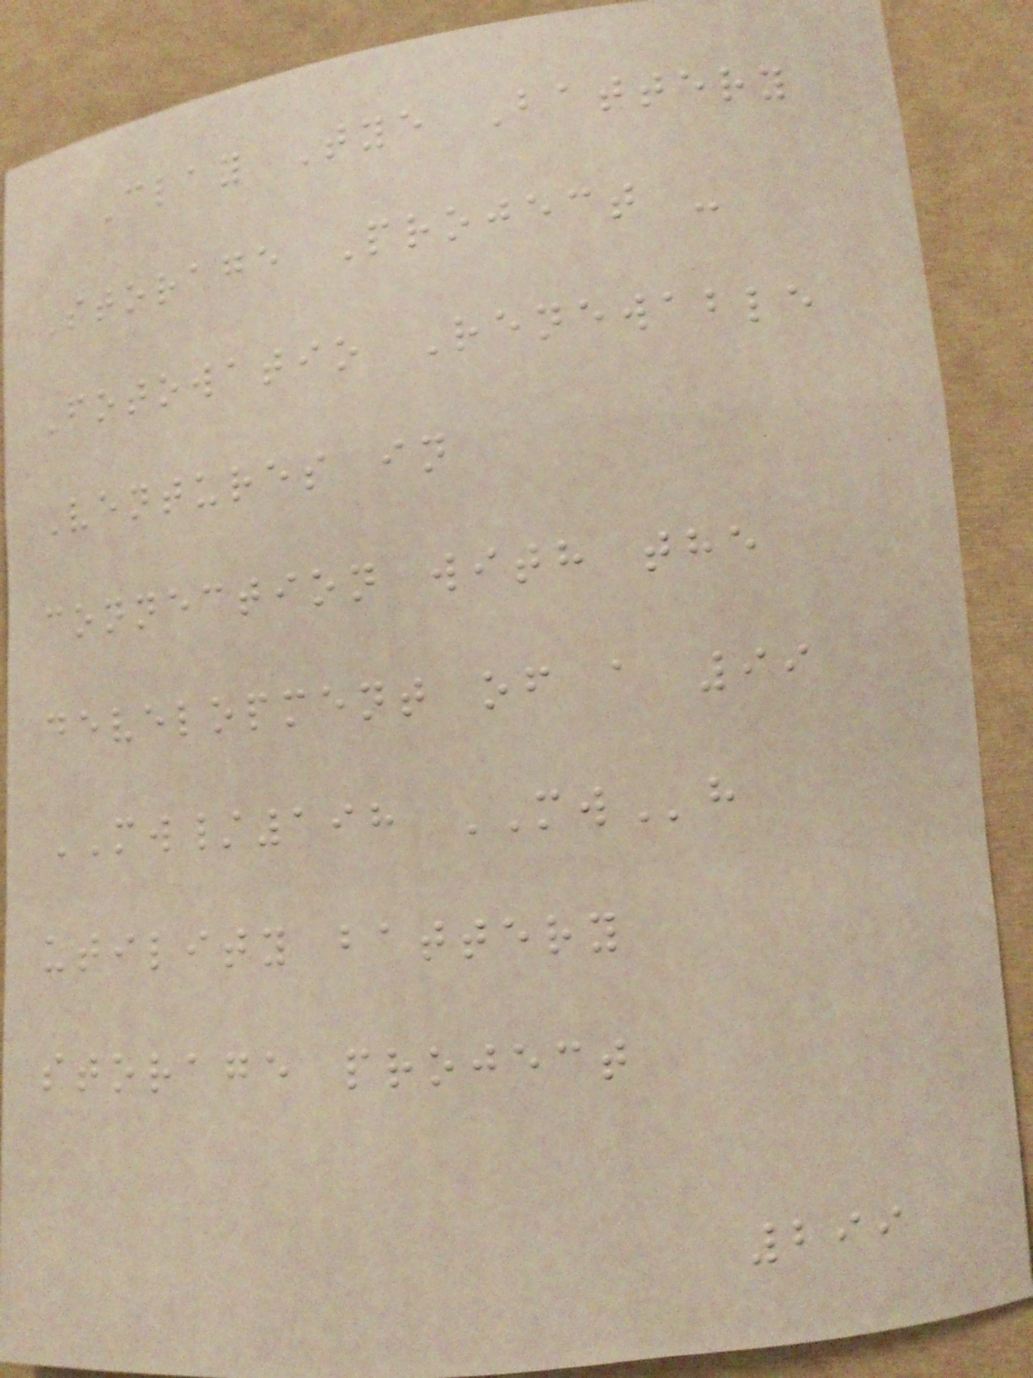Clay Tye Battery
Storage Project -
Fotowatio Renewable
Ventures in
connection with the
development of a 99
MW/198 MWh
utility battery
storage project
299
